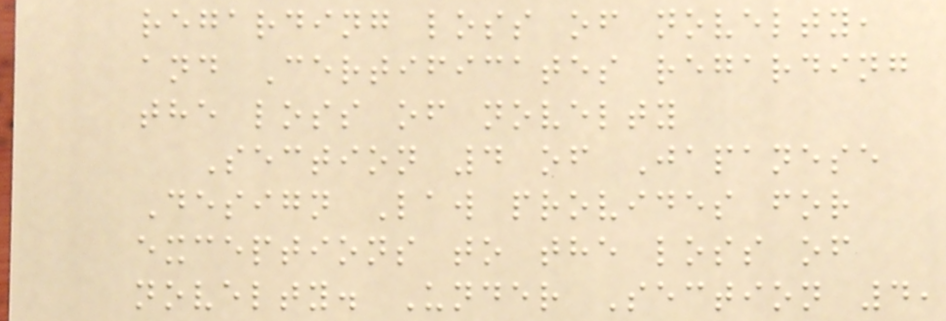regarding loss of novelty,
and Certificates regarding
the loss of novelty
Section 4 of Japanese
Design Law provides for
exceptions to the loss of
novelty. Under Section 4,
